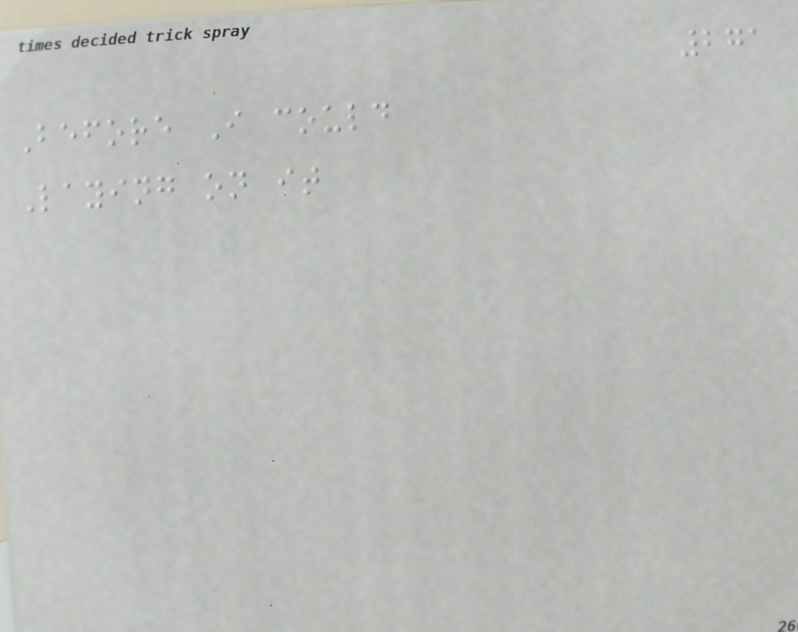271
Before I could
Laying on it
